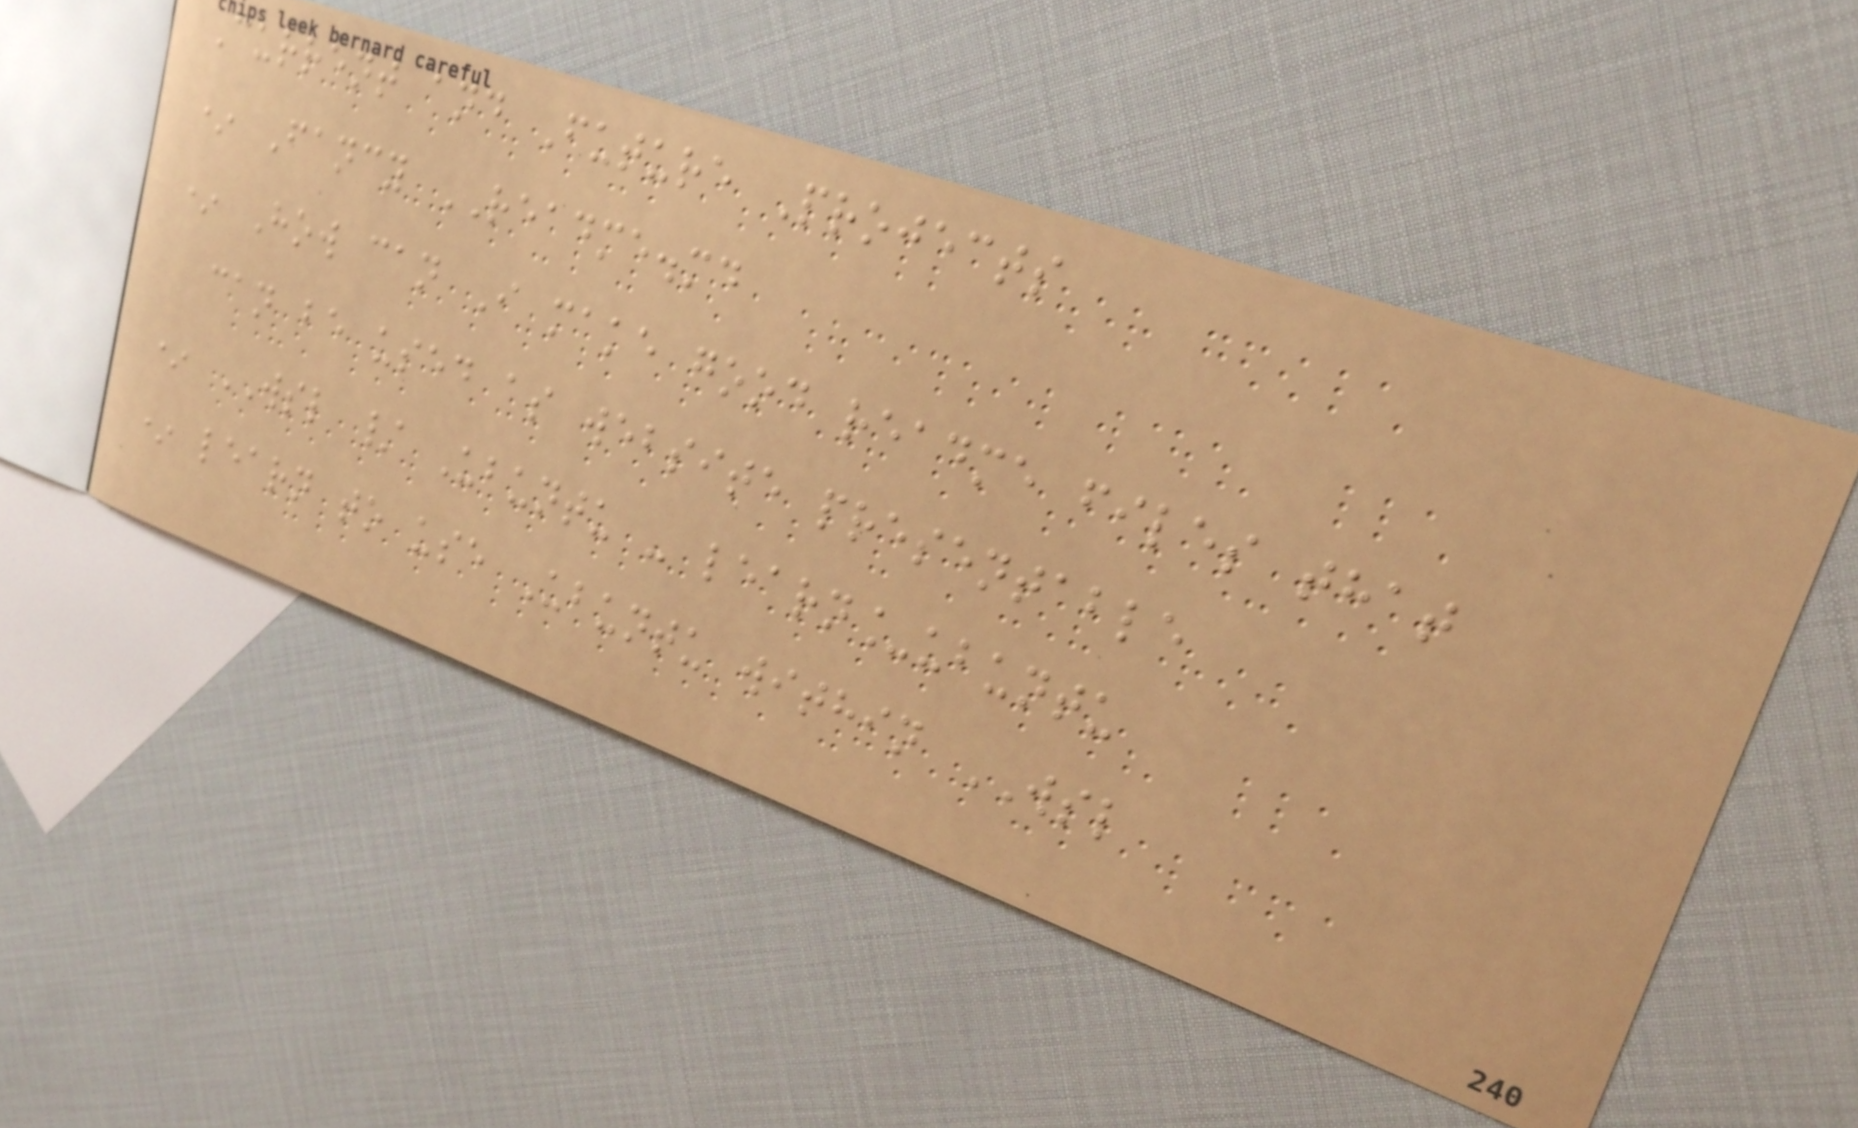Current and Future Projects
* Fancy README.md
* How can I make good readme files that
can be used as website presentable
* WSL / Ubuntu - learn_ubuntu
* learn to use Ubuntu within WSL
